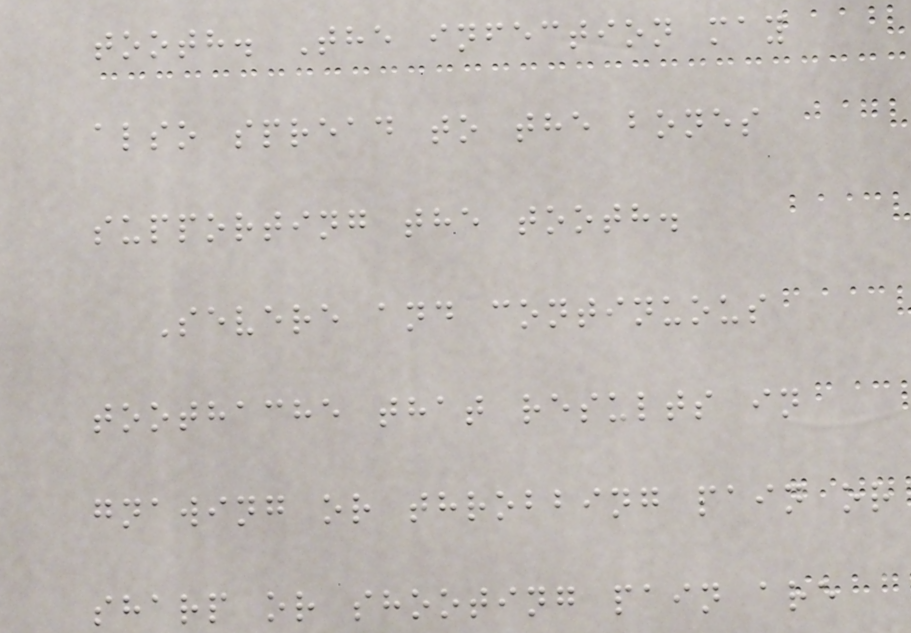tooth. The infection may
also spread to the bones
supporting the tooth.
Severe and continuous
toothache that results in
gnawing or throbbing pain or
sharp or shooting pain are
